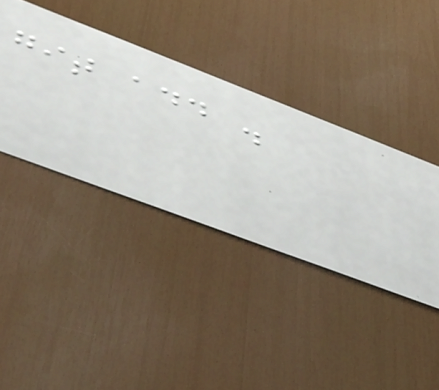git add .
